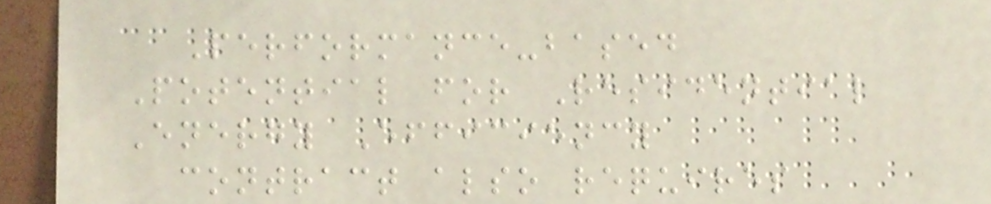Performance-based
Potential for Residential
Energy Efficiency
contract also requires
